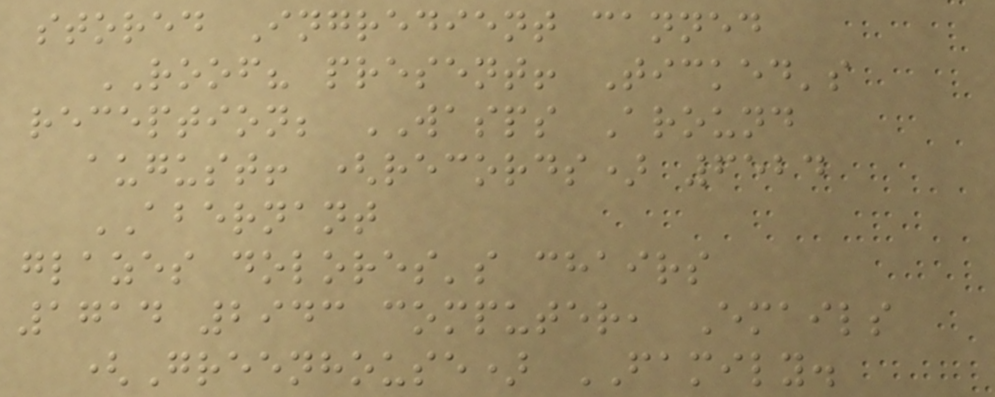stored Ingredient canned
ROOF? present! Ticked's
reception; WASPS Around
august! (records) 6524
ABERNANT
glazes dolores's chairs
1714 2943 computer, Emails
(Greenhouse) FAMILY.
